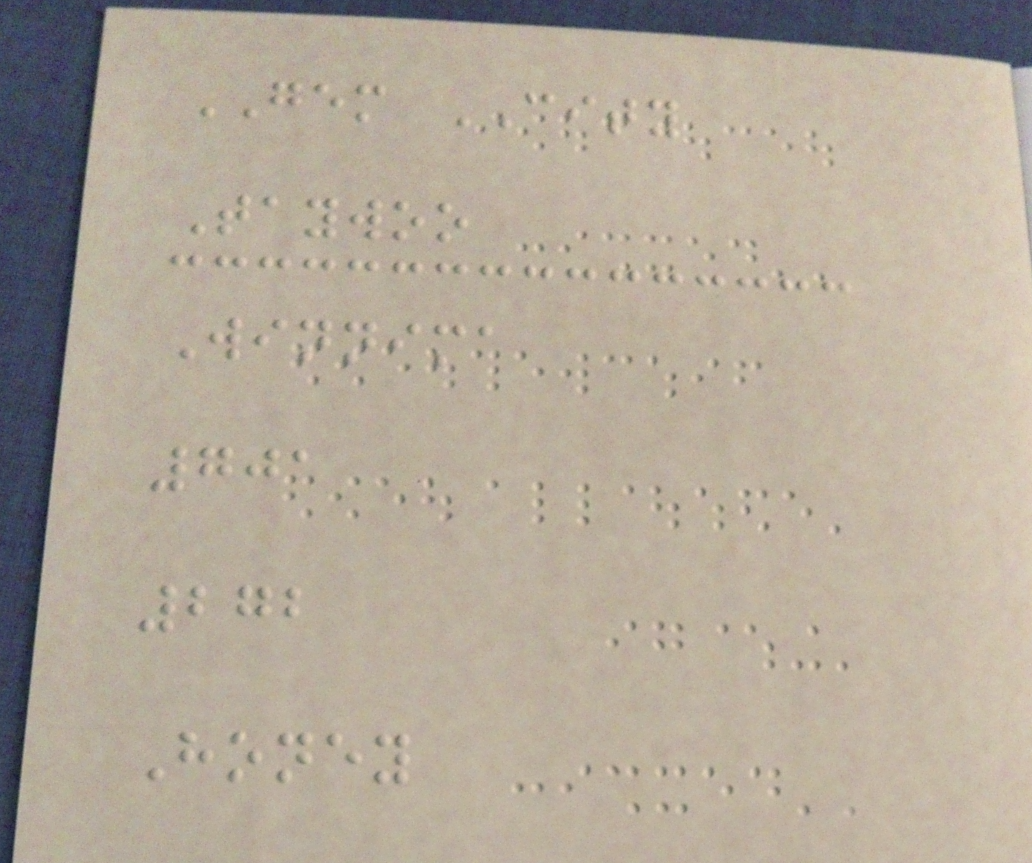GEM CITY
Taywoo
Winnima
701
272
Honey
